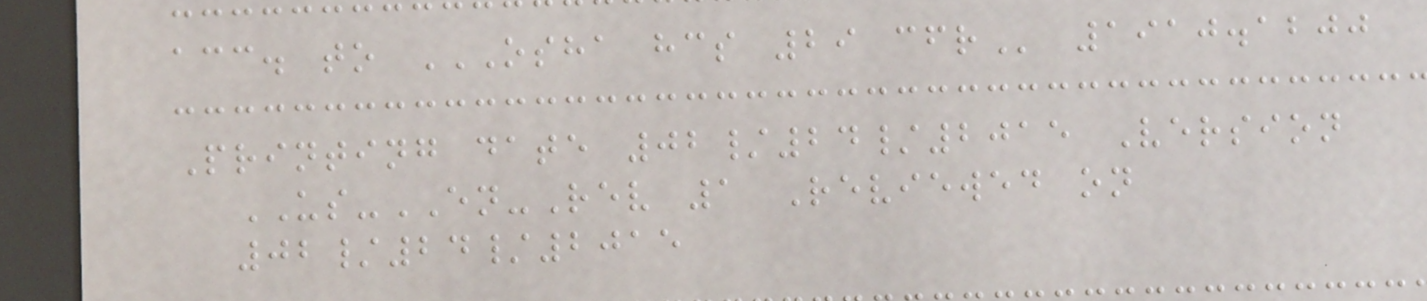acc. to OSHA HCS 29 CFR 1910.1200
Printing date 02/24/2015 Version
US-EN-Rev 1 Reviewed on
02/24/2015
